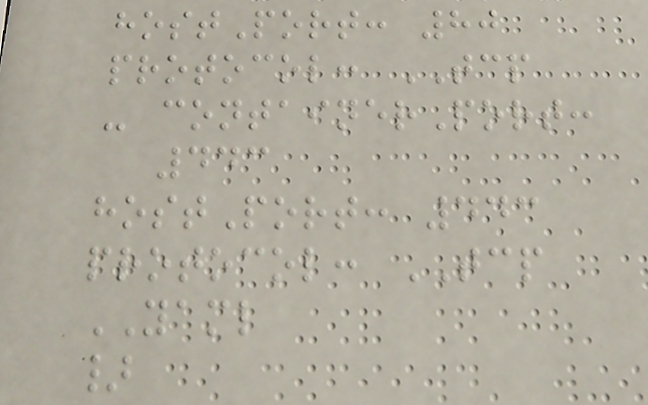hostPort: 80
protocol: TCP
- containerPort:
443
hostPort: 443
protocol: TCP
YAML
}
